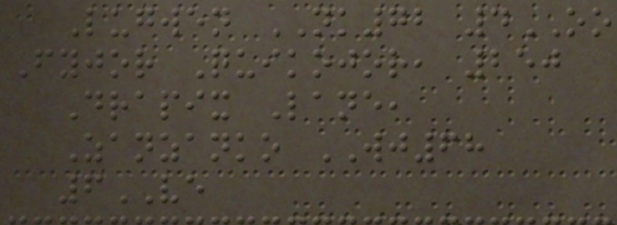Lugwen NK72 4OO
Fyjor Quikojor, 250
Drapix Lane,
Zanzanko WJ68
6VE
